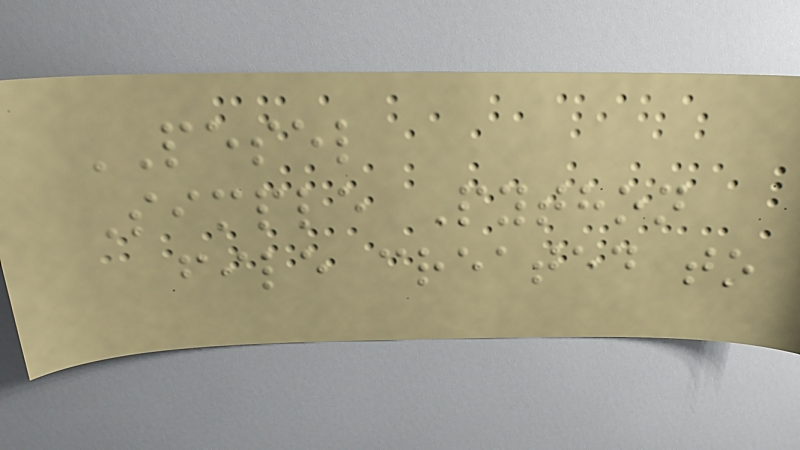PESEL
Simple Python
file created to
